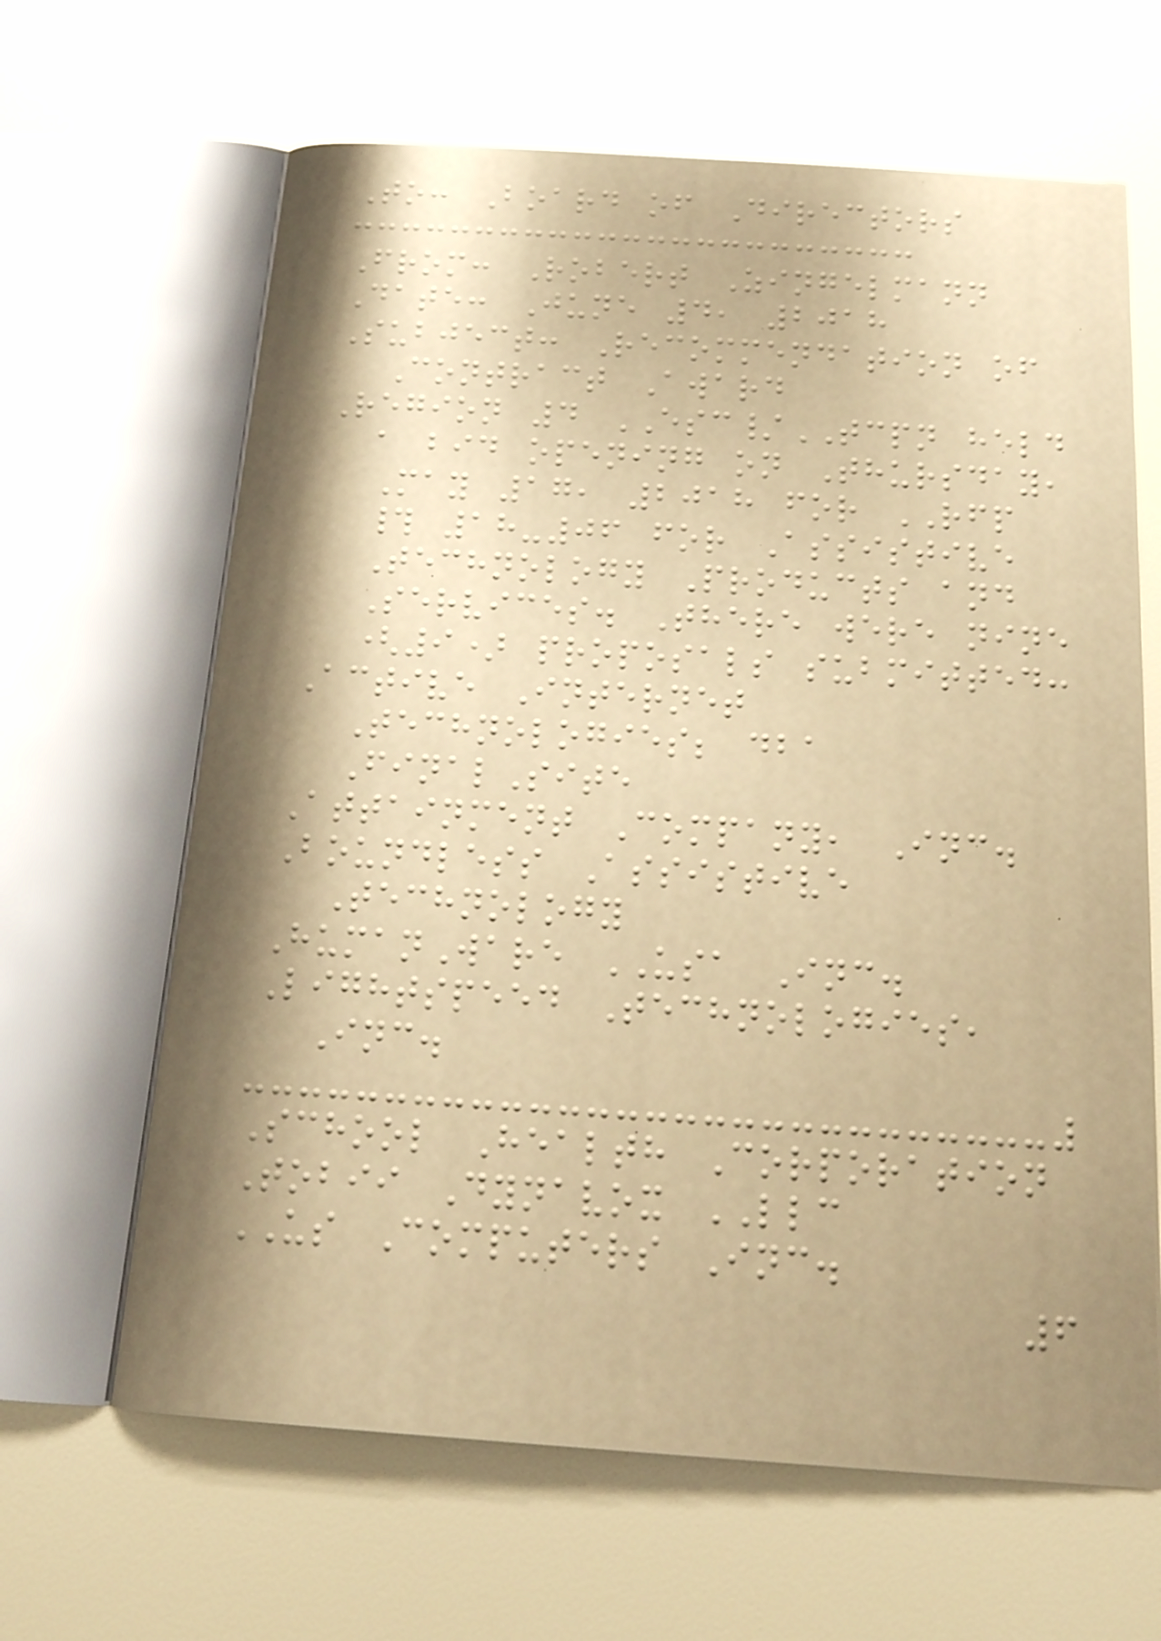To: Board of Directors
From: Robert Zingelmann
Date: June 4, 2018
Subject: Recommendation of
Contract Award
Region 4 ESC/TCPN held
a bid opening on Thursday,
May 17, 2018 for RFP
# 18-06 for Assistive
Technology Products and
Services. There were nine
(9) proposals submitted:
Active Internet
Technologies; dba
FinalSite
Attainment Company, Inc.
Boundless Assistive
Technology
HumanWare USA Inc.
Lightspeed Technologies,
Inc.
School Health Corporation
Tobii Dynavox LLC
US Computers Inc.
6
